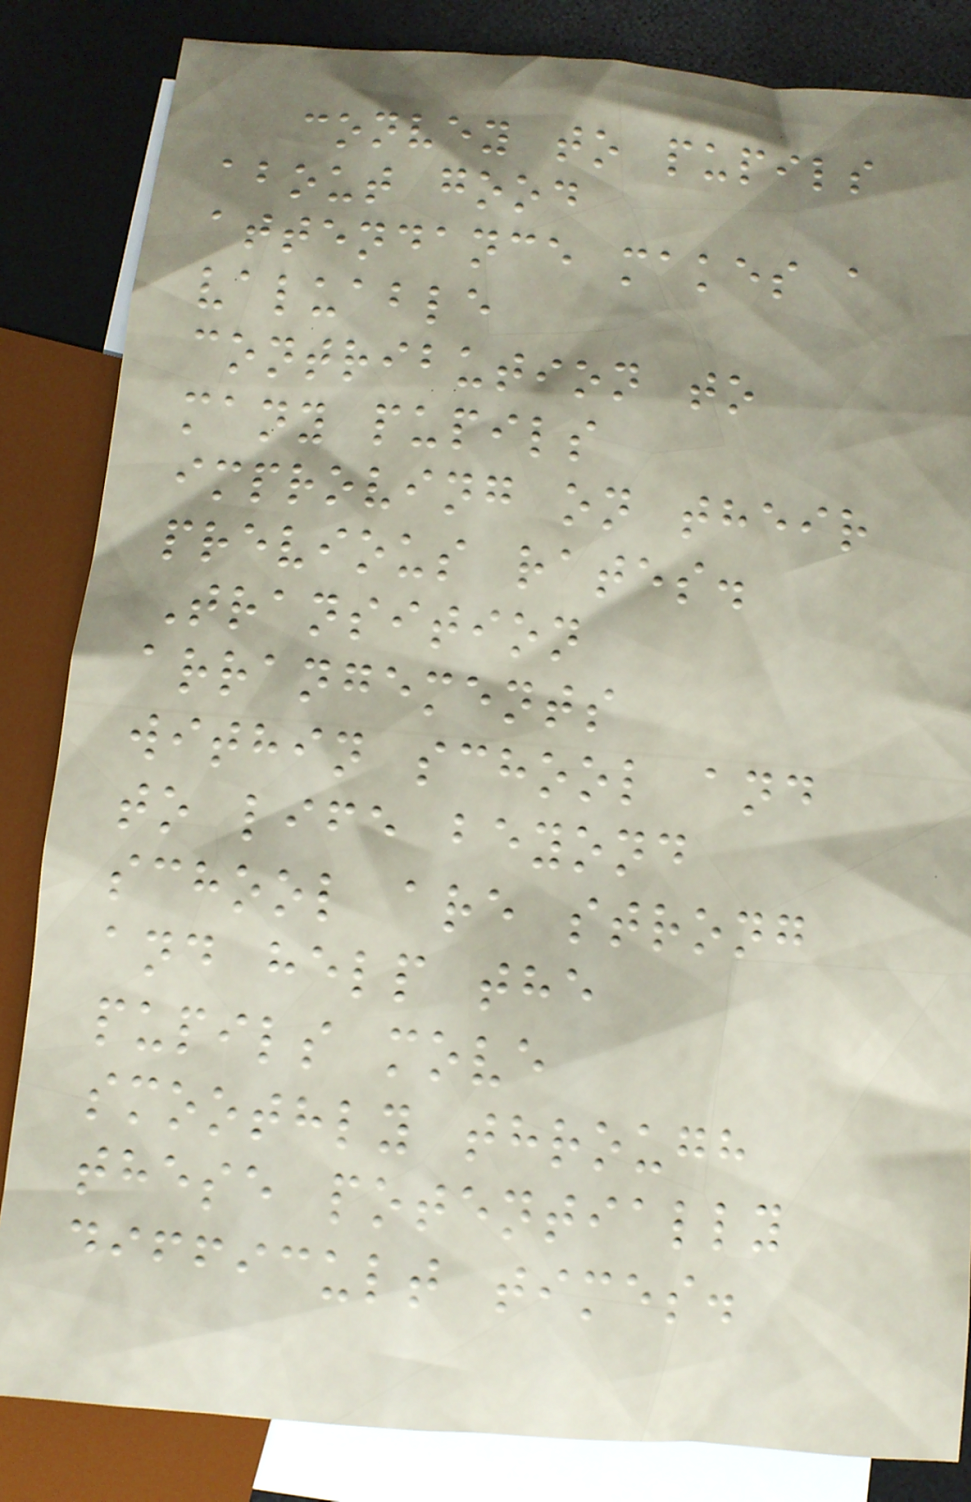convey to pupils
about good
attendance makes a
valuable
contribution to
many pupils
improving on their
previous rates.
Transition
arrangements
within school and
to life beyond
school are strong
and help the
pupils move
smoothly through
these potentially
difficult times.
